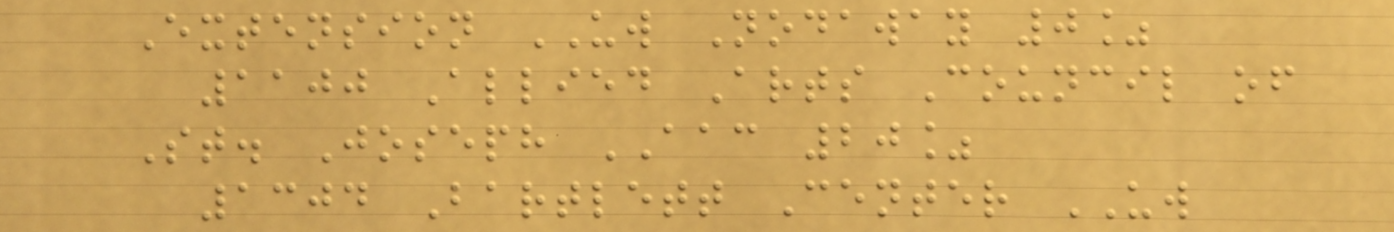Extension UW Nodaway 0%
1100 Allied Arts Council of
St. Joseph AAC 20%
1304 Bartlett Center UW
